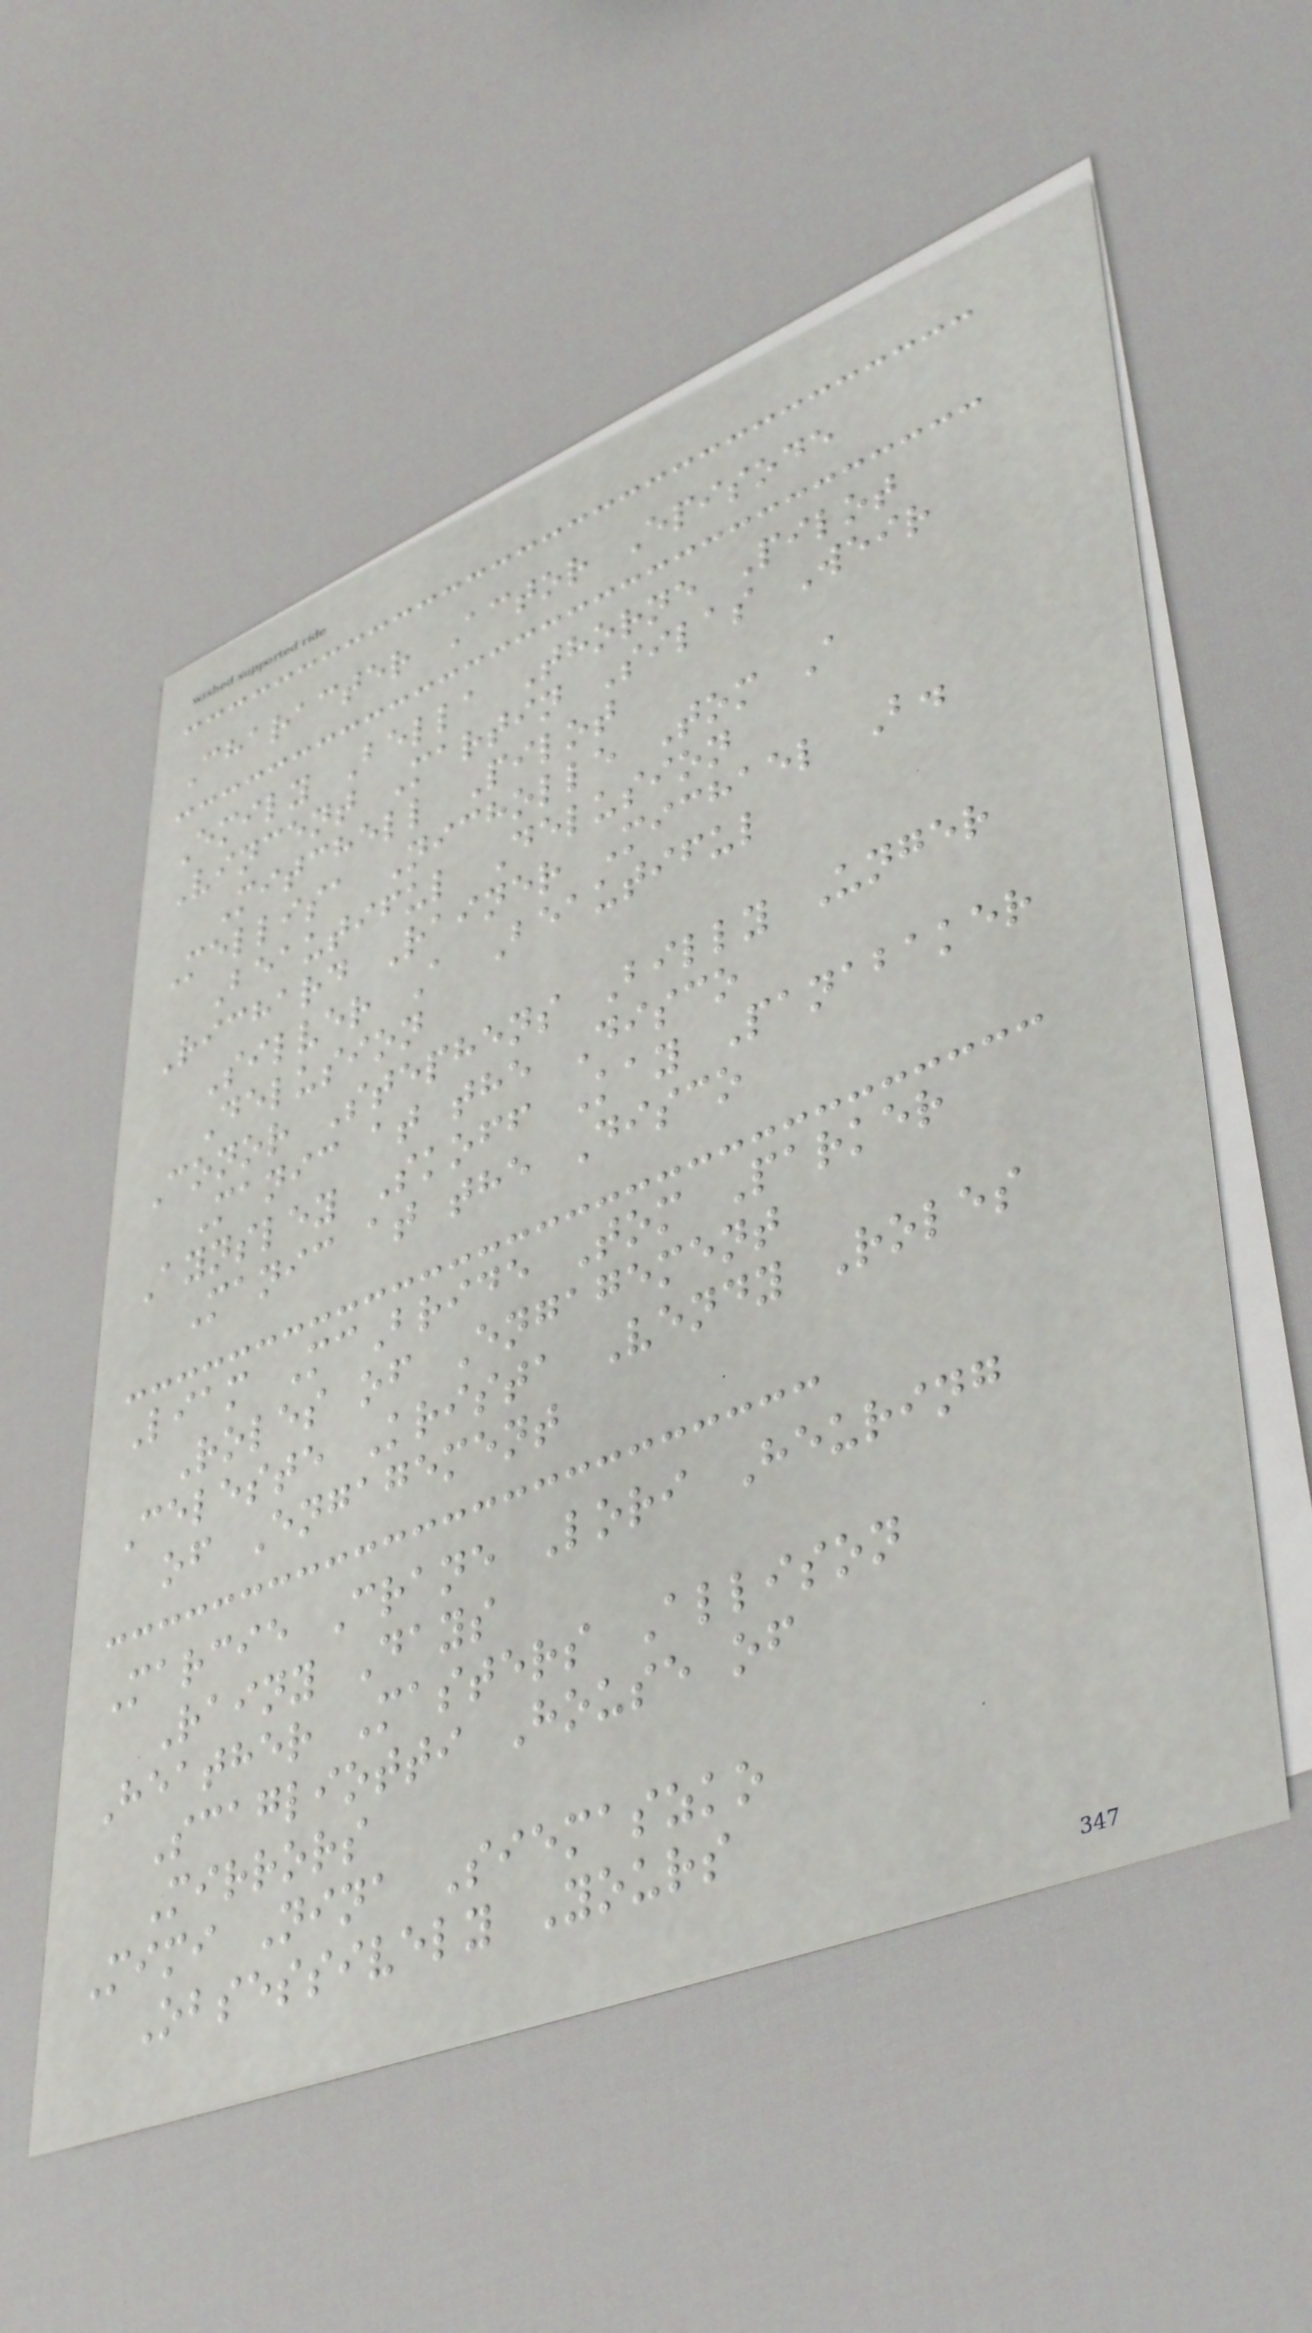Character Actor Episode
Emily Bella Thorne Pilot
Vincent Martin Silas Weir
Mitchell Pilot
Mellisa Nicholle Tom A
Beautiful Delusion
Richard Rainer Michael B.
Silver A Beautiful
Delusion
Conor Stephens Billy Unger
Manic at the Disco
Aynsley Skoff Kay Panabaker
Manic at the Disco
Liam McBride Tom Parker
Roles of Engagement
Celeste Krista Vendy Roles
of Engagement
Marcie Crane Lori Heuring
Rainy Days
Heather Masters Allison
Scagliotti House of
Mirrors
Mimi Nina Siemaszko
Obsessively Yours
